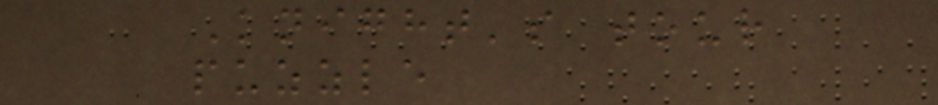Knight's tour
puzzle
